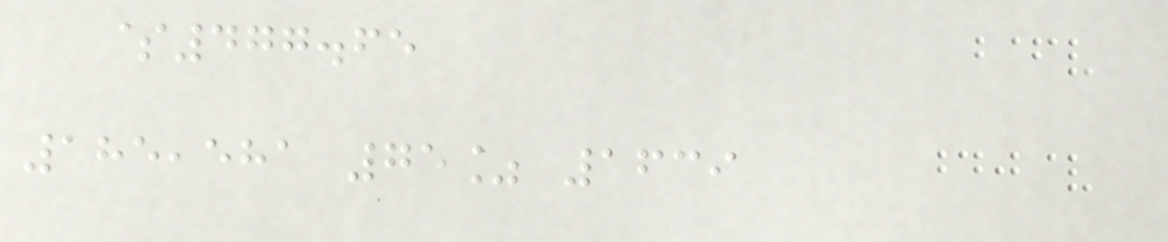$477.65
185,581 75% 1639
